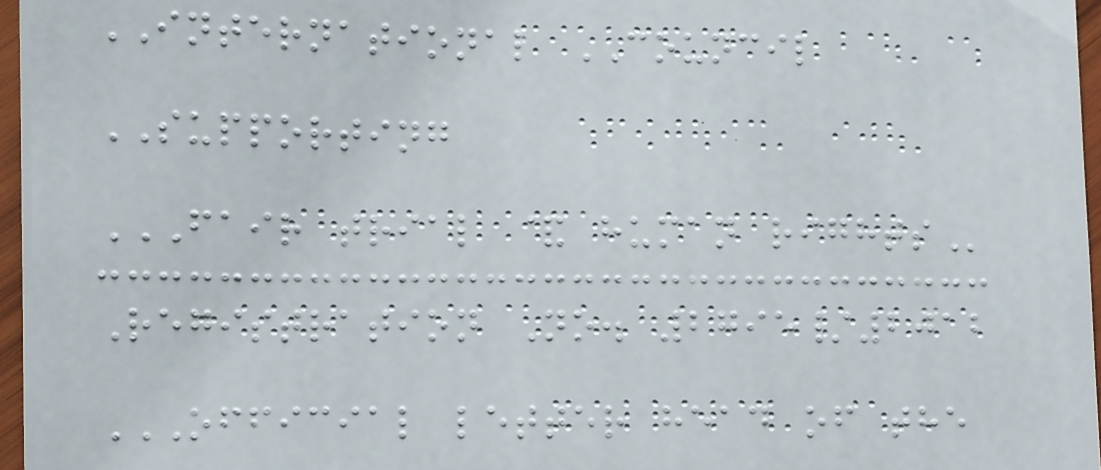INTERNATIONAL COUNCIL
SUPPORTING
FAIR TRIAL & HUMAN RIGHTS
Registration No. 2795/2012
OFFICIAL LETTER HEAD OF THE
